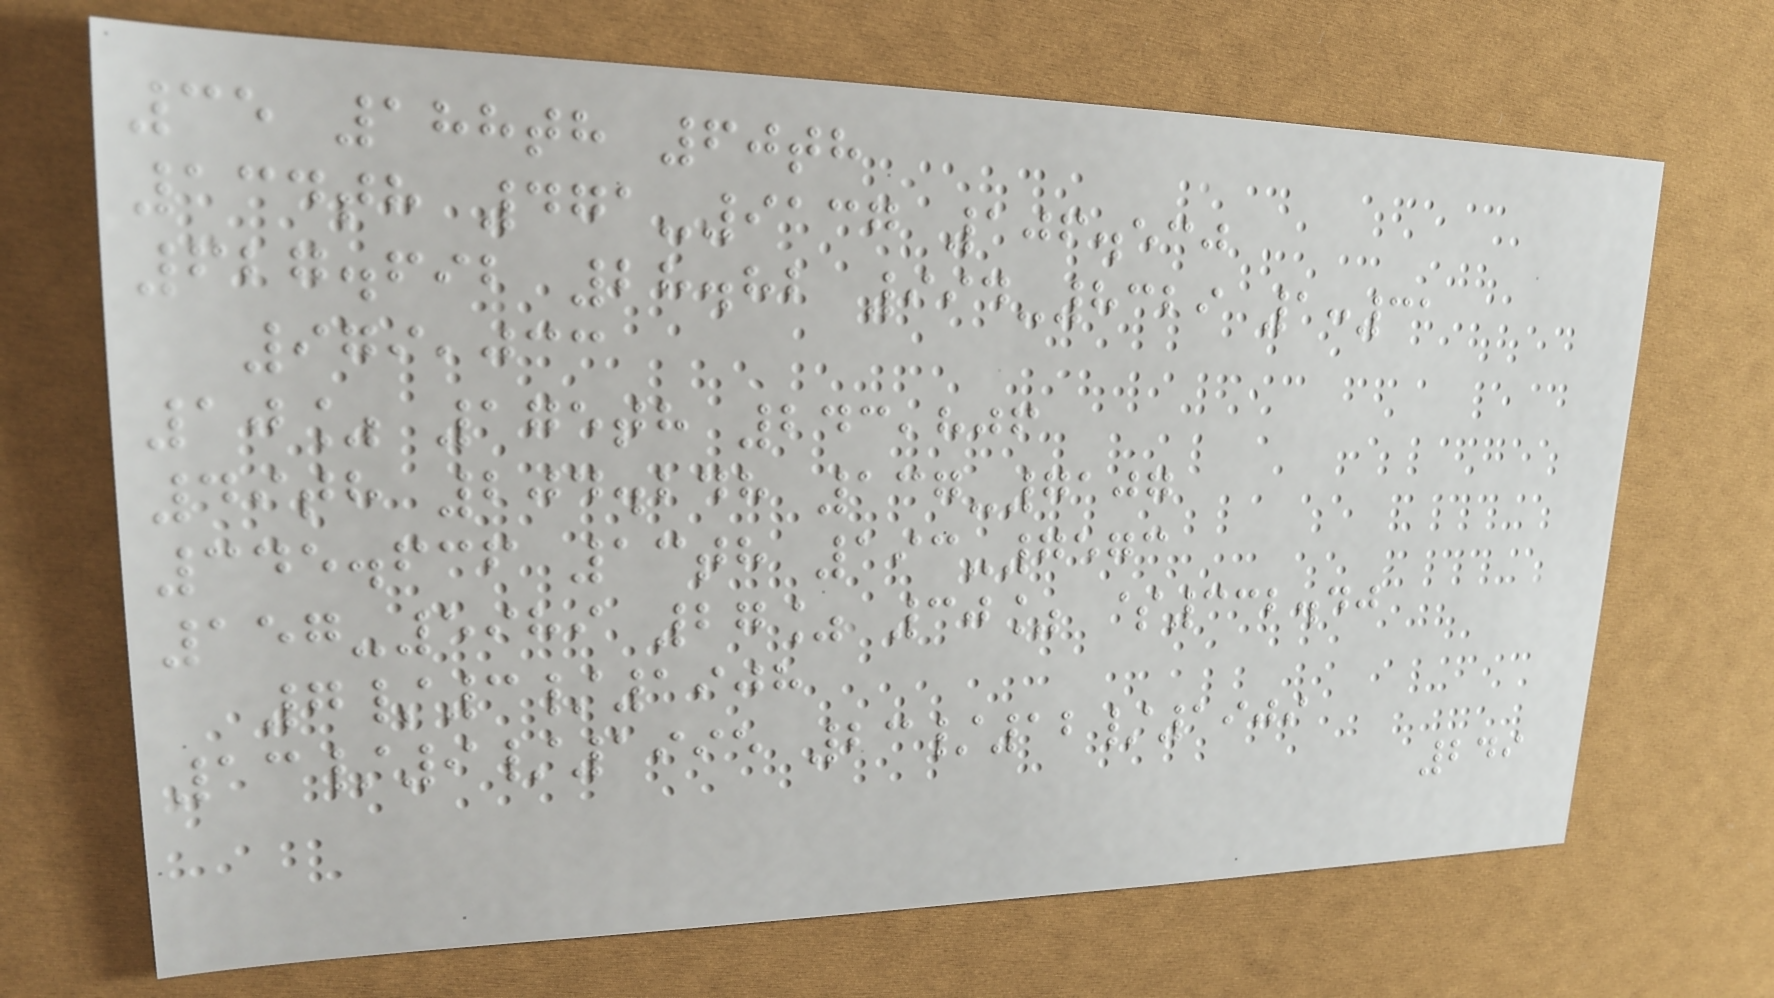35 188th 60th
134th 471-9137 106.530
627.692 28.82 994-8329 1:31
979,033
10% 175th 243,806
49th 204.248 137-7107
345.636 13th 193-7573
157-5989 27% 30% $332.40
7/3/1908
13/9/1995 23/12/1909
249
